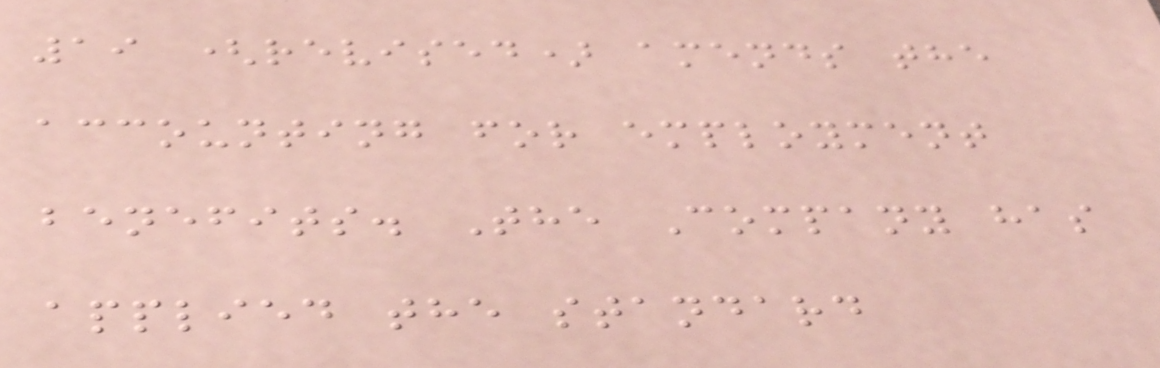19 (revised) amends the
accounting for employment
benefits. The Company has
applied the standard
